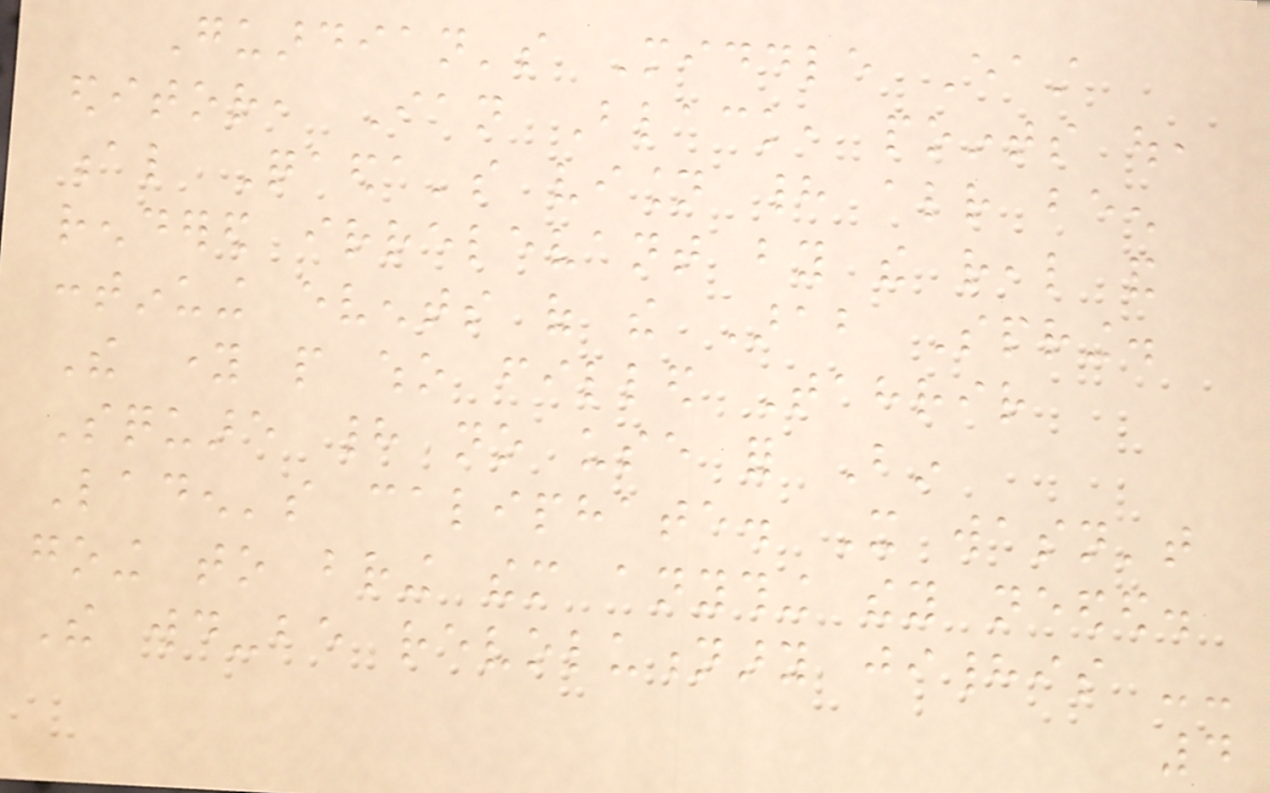Guardian's Middle East
editor, Ian Black, points out,
al Qaeda's vision had already been
rendered irrelevant by the real and
continuing events of the Arab Spring.
The young people who filled Tahrir
Square had no use for Bin
Laden's caliphate. It wasn't
going to bring them anything they needed.
The would-be revolutionary jihadis --
4
